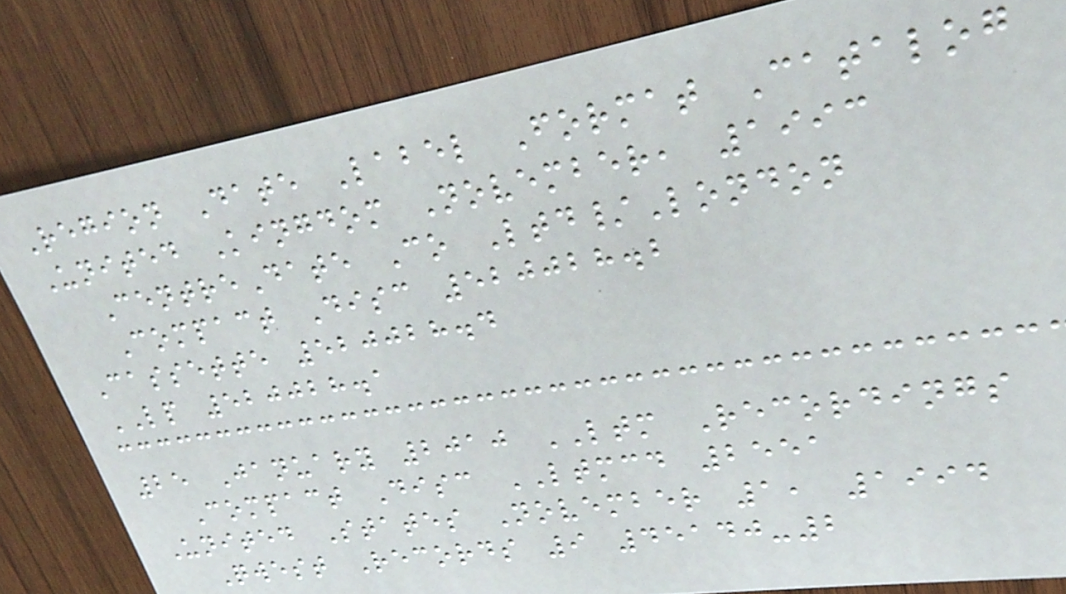Region Date Label Format Catalog
United Kingdom November, 1993
CentreDate Co Ltd/London
Compact Disc 520028.2
Cassette 520028.4
LP 520028.1
25 January 2010 LTM Recordings
Compact Disc LTMCD 2551
United States November 1, 1994
Qwest Records 9 45140-2
